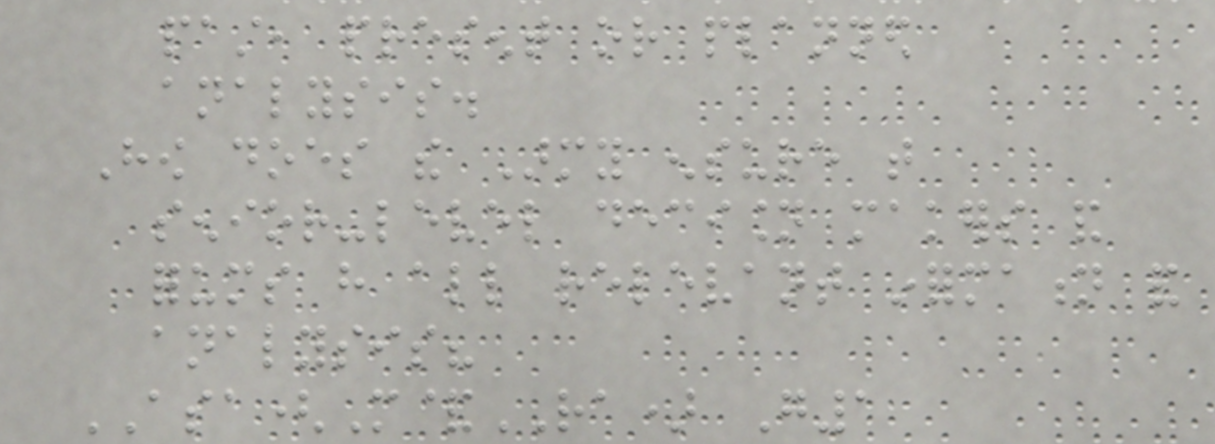past, present or planned
analysis.
How does the Army ensure that
senior-level decision makers and
forums have all relevant information and
analysis?
ASA(M&RA) G1
